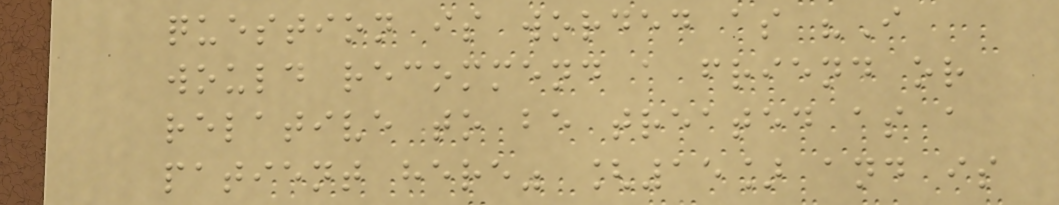question is worded as "I
would recommend a friend or
relative to be treated as a
patient here" [15] and is
